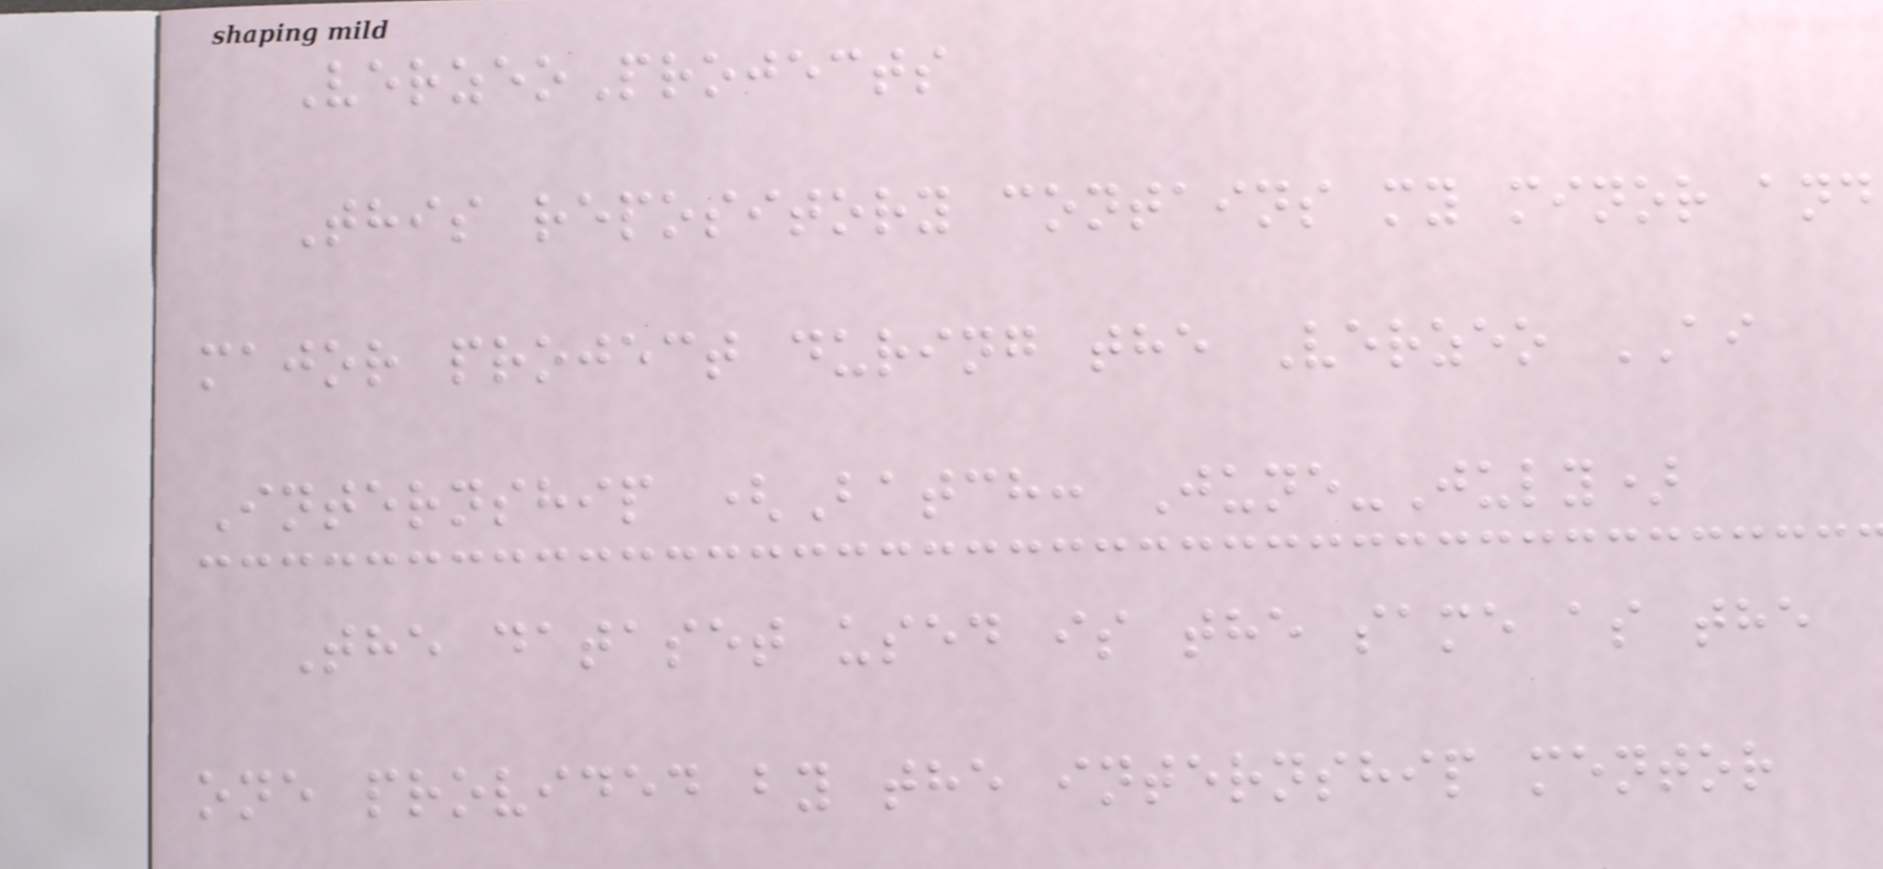VerzeoProjects
This repository contains my minor and
major project during the Verzeo AI
Internship (Batch: June-July)
The dataset used is the same as the
one provided by the internship mentor
